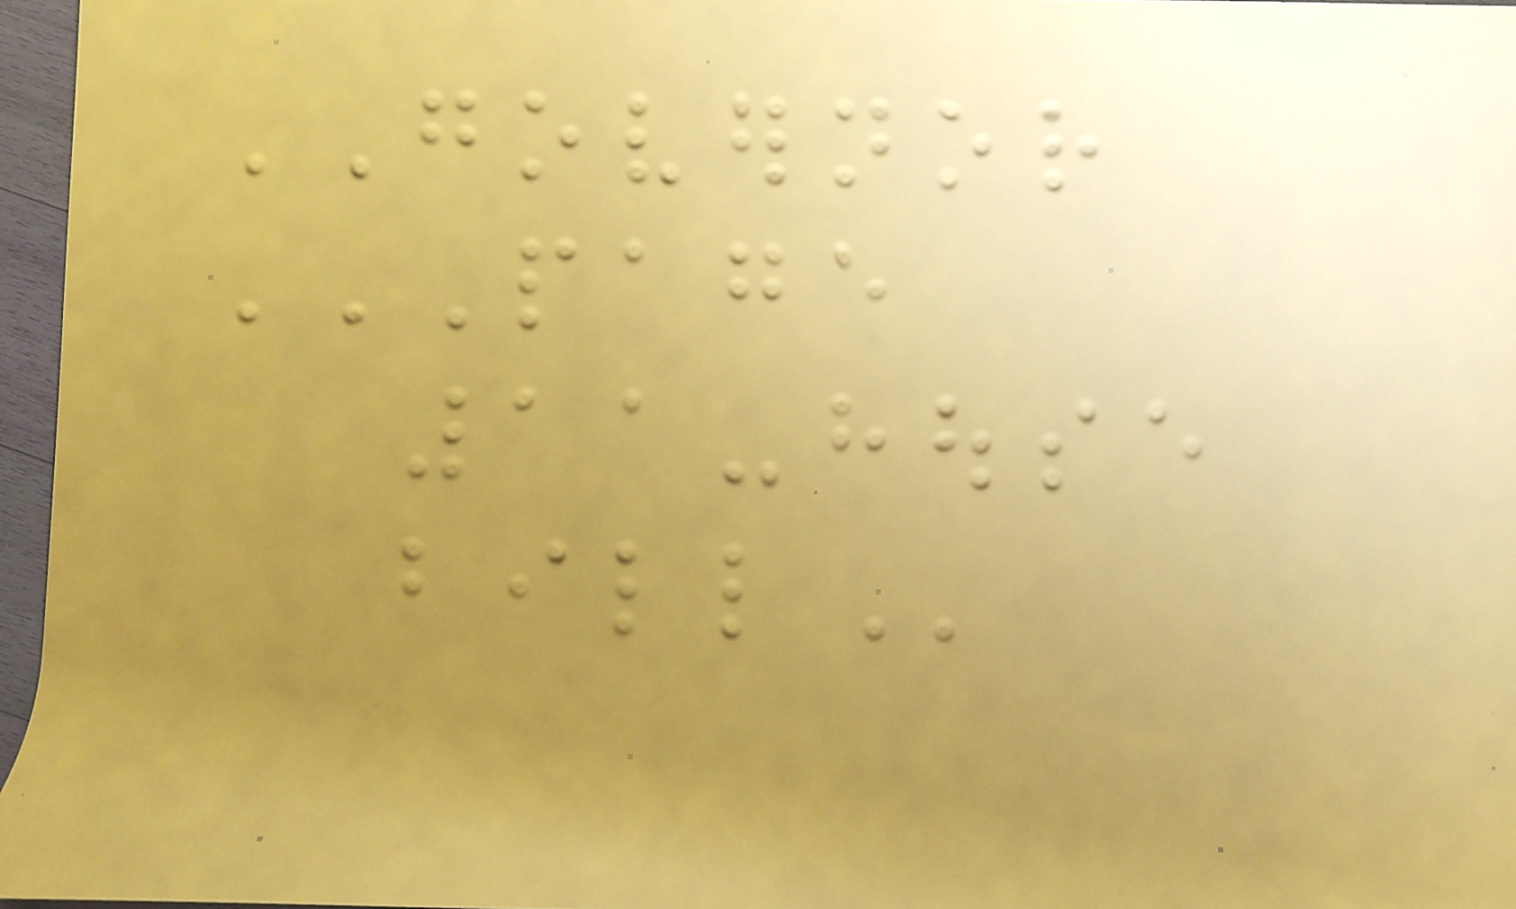GOVERNOR
PAGE
11-HOUSE
BILL
